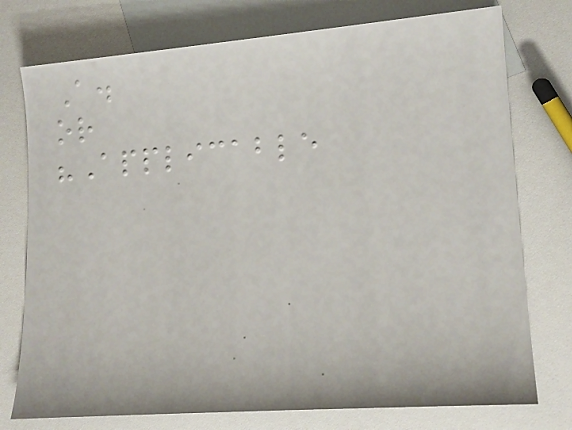A.
or
"Applicable
